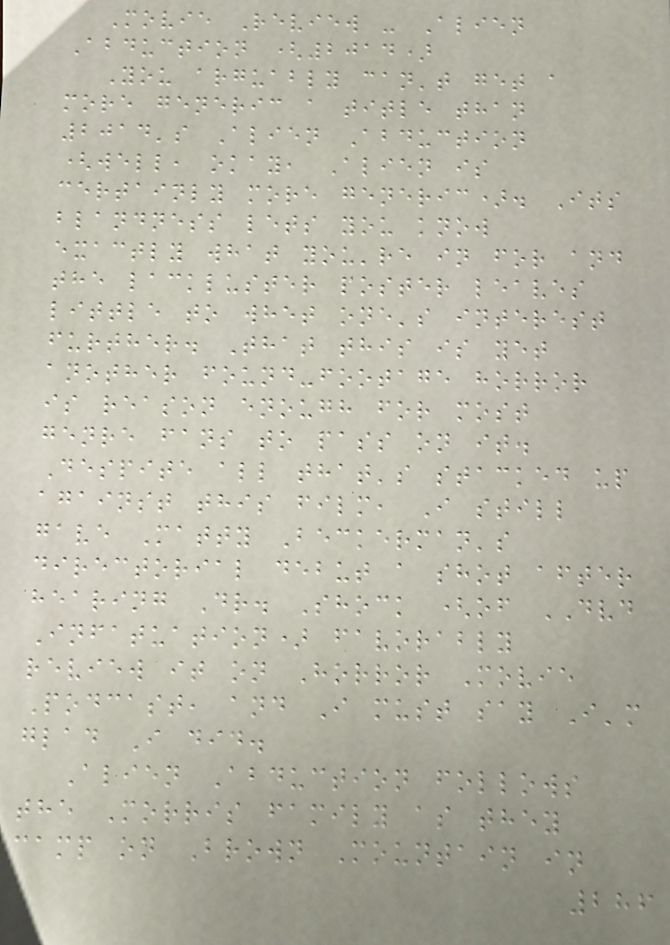Movie Review - Alien
Abduction (2014)
You arguably can't get a
more generic a title than
2014's Alien Abduction
(well, okay, Alien is
certainly more generic). Its
blandness lets you know
exactly what you're in for and
the lackluster poster leaves
little to whet one's interest
further. That this is yet
another found-footage horror
is reason enough for most
genre fans to pass on it.
Despite all that's stacked up
against this film, I still
gave Matty Beckerman's
directorial debut a shot after
hearing Dr. Shock (of DVD
Infatuation) favorably
review it on Horror Movie
Podcast, and I must say I'm
glad I did.
Alien Abduction follows
the Morris family as they
camp on Brown Mountain in
286
